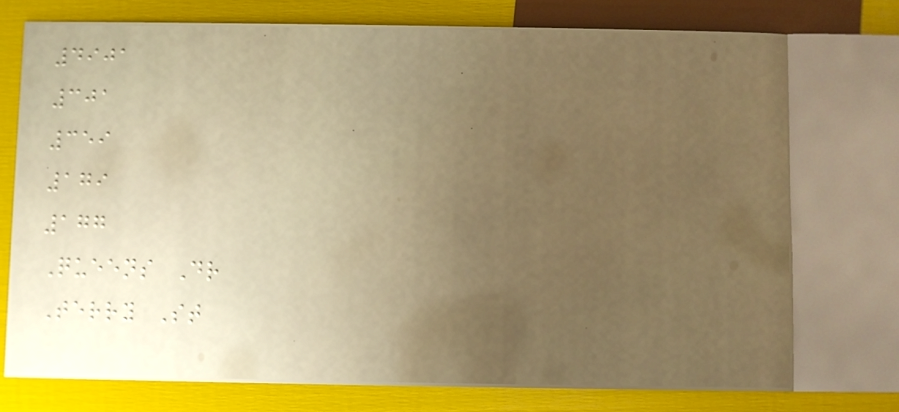4901
301
359
179
177
Queens Dr
Terry St
